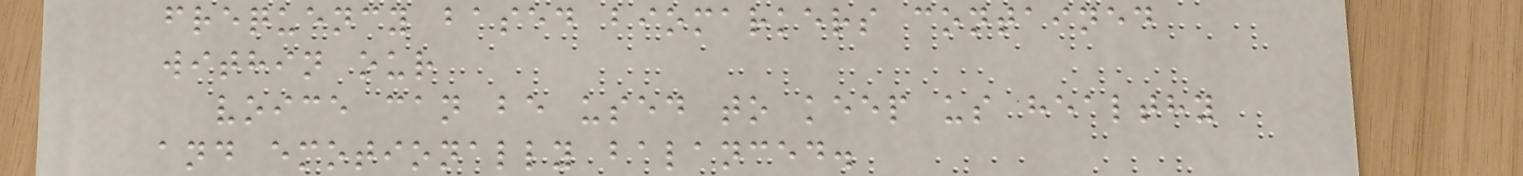frequency based biomarkers contained
within our
voice can be used to keep us healthy
and emotionally balanced.
